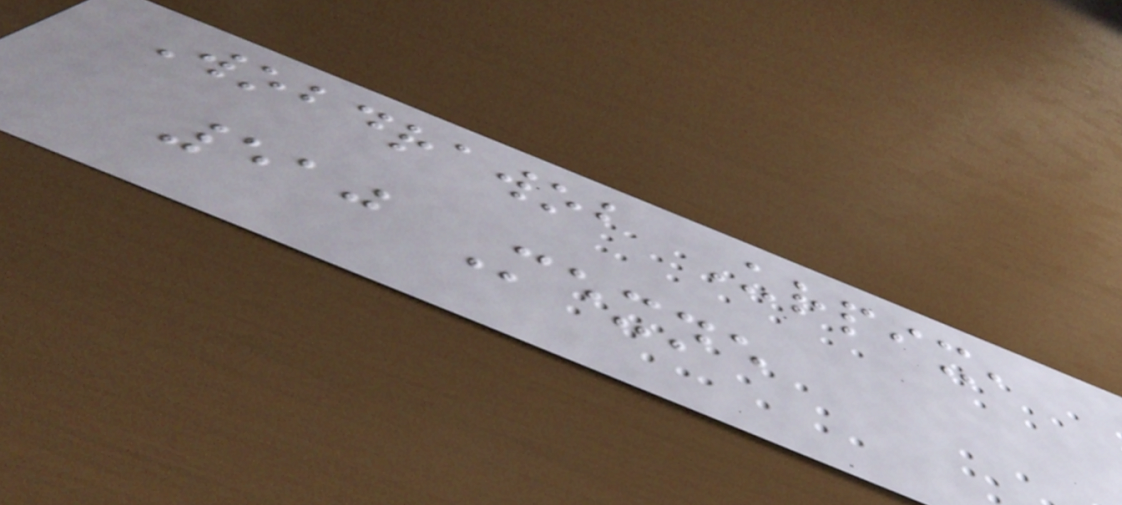Wobdrawob Urpix,
510 Mexne
